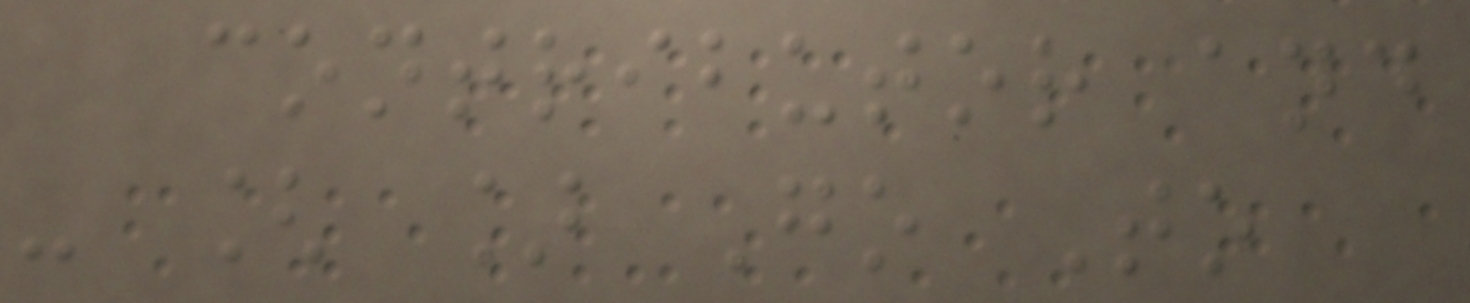contributor and
- [ ] Go To
